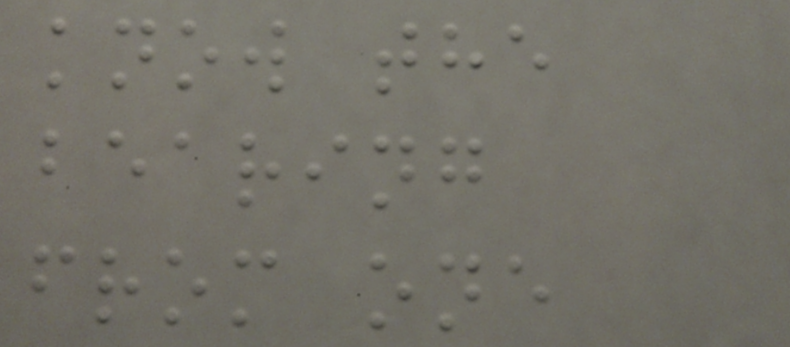know the
bearing
from one
